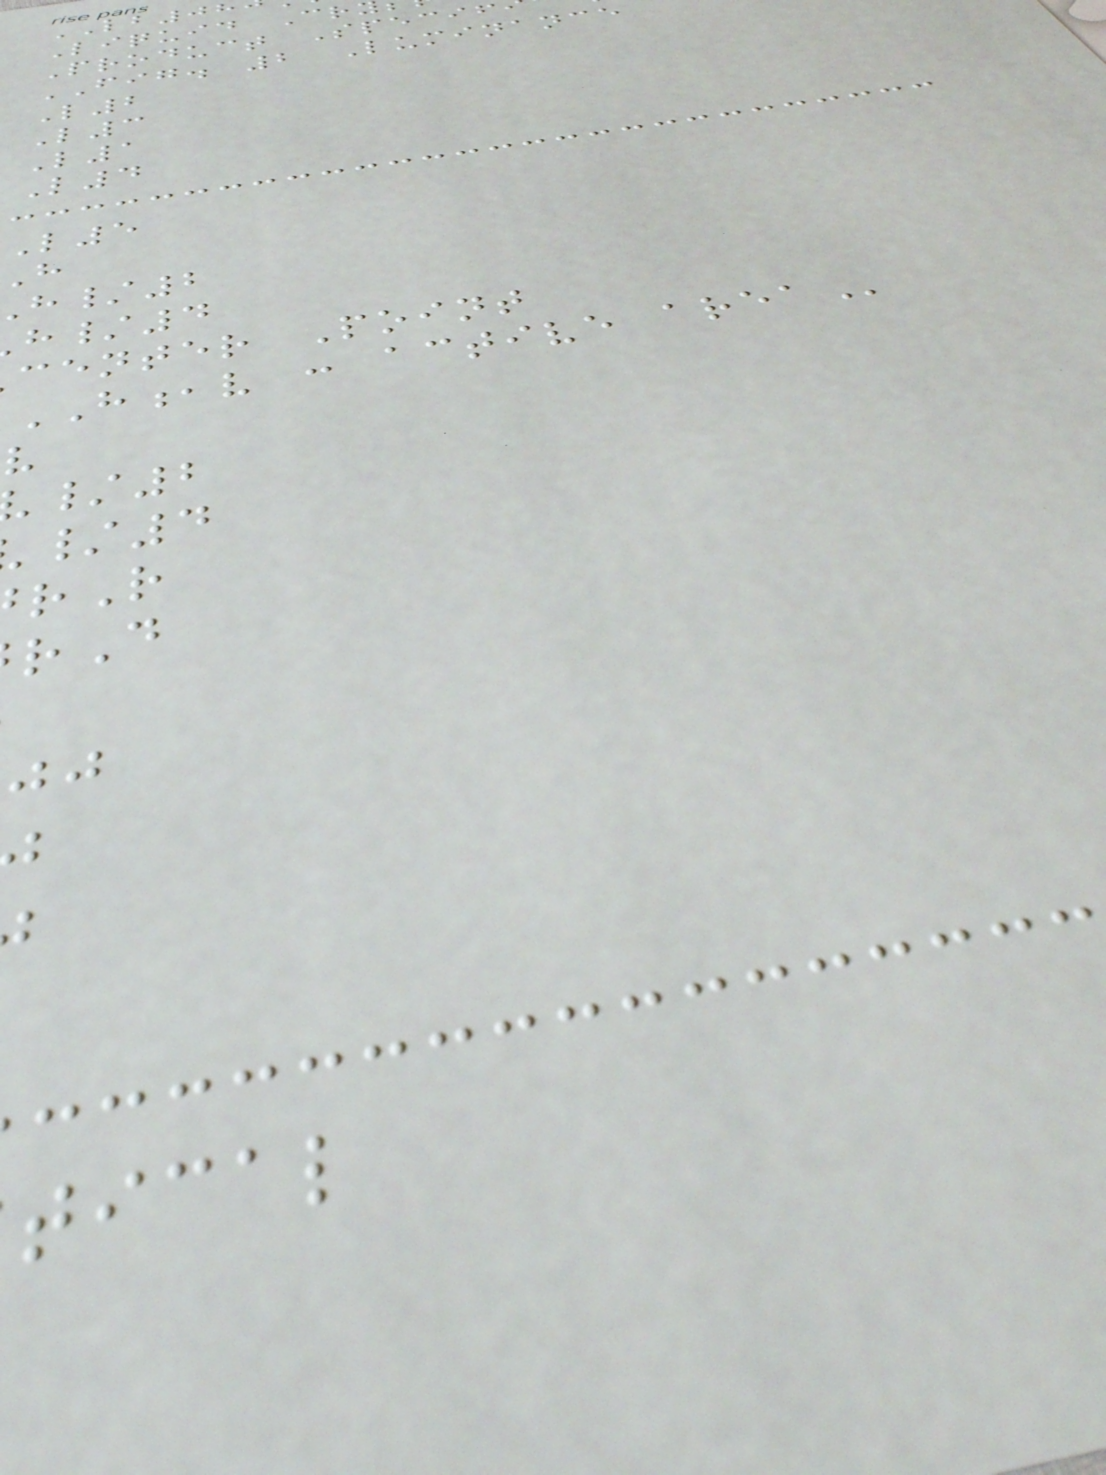LB0
Liquid Cr
Product Specif
FIG. 2 Luminance
L2
L3
L1
L4
L5
h/2
h/4
center Point
h,v : active
/2
/4
tical
